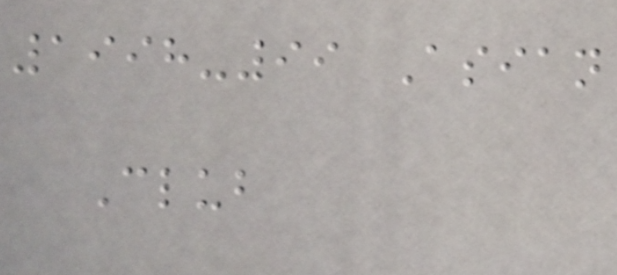1998-99 Asian
Club
